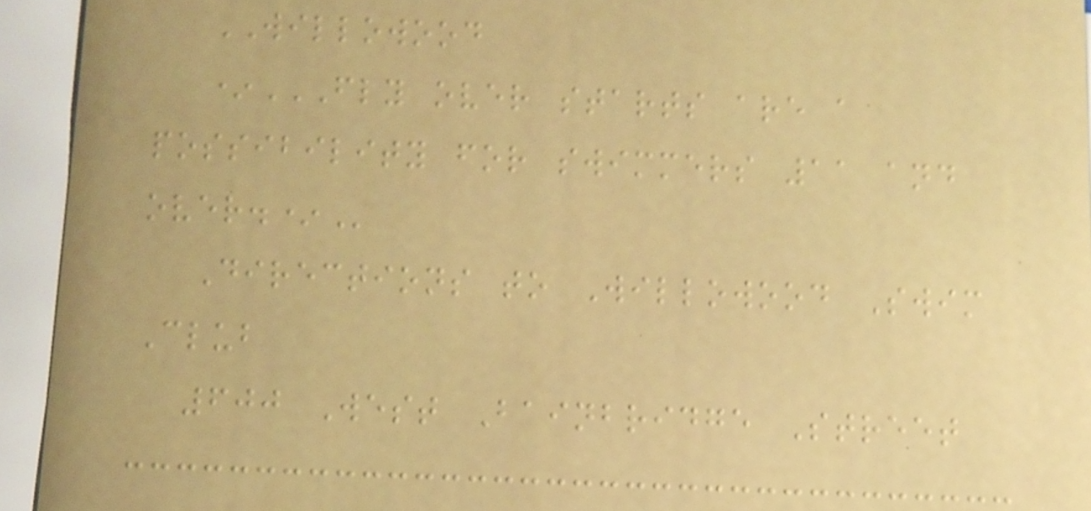WILLOWOOD
*FLY OVER STARTS ARE A
POSSIBILITY FOR SWIMMERS 11 AND
OVER.*
Directions to Willowood Swim
Club
600 West Bainbridge Street
